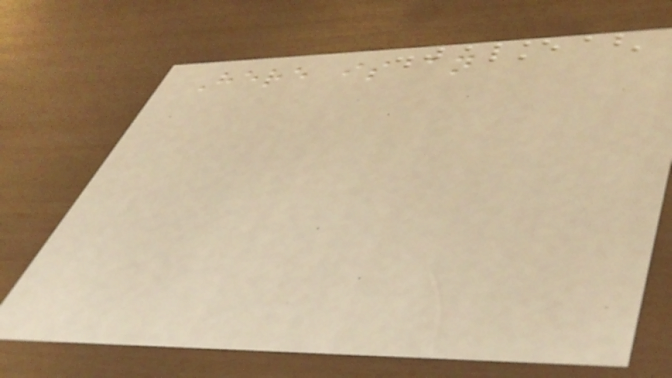Here is an
